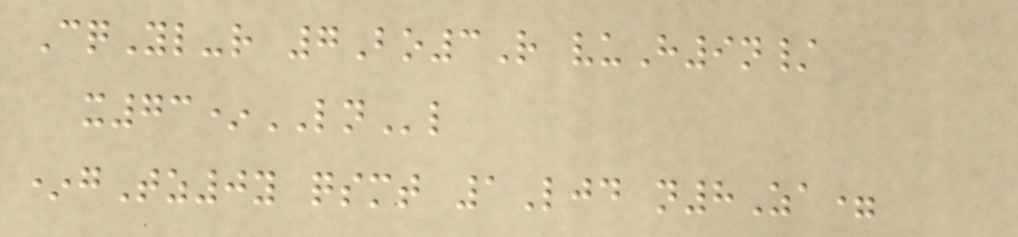CqYl-r 7Bo3R vuH9n/
x73*LNl
*gTz0y qsmt 1Ljd n8Za=
